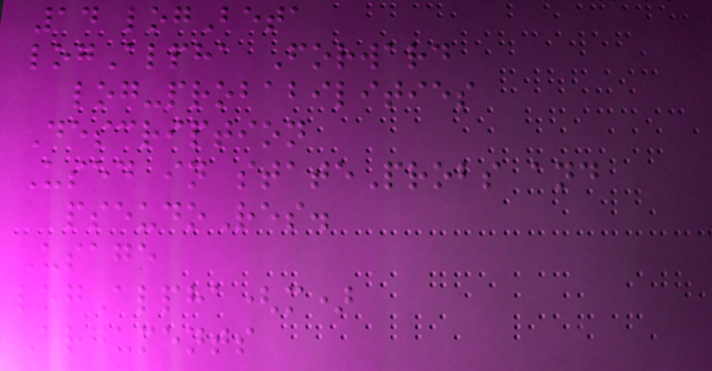14 logBeta
logAlpha Forward
log-probabilities
Description
Used in stateProbs and
pseudoRes.
Usage
logAlpha(m)
Arguments
